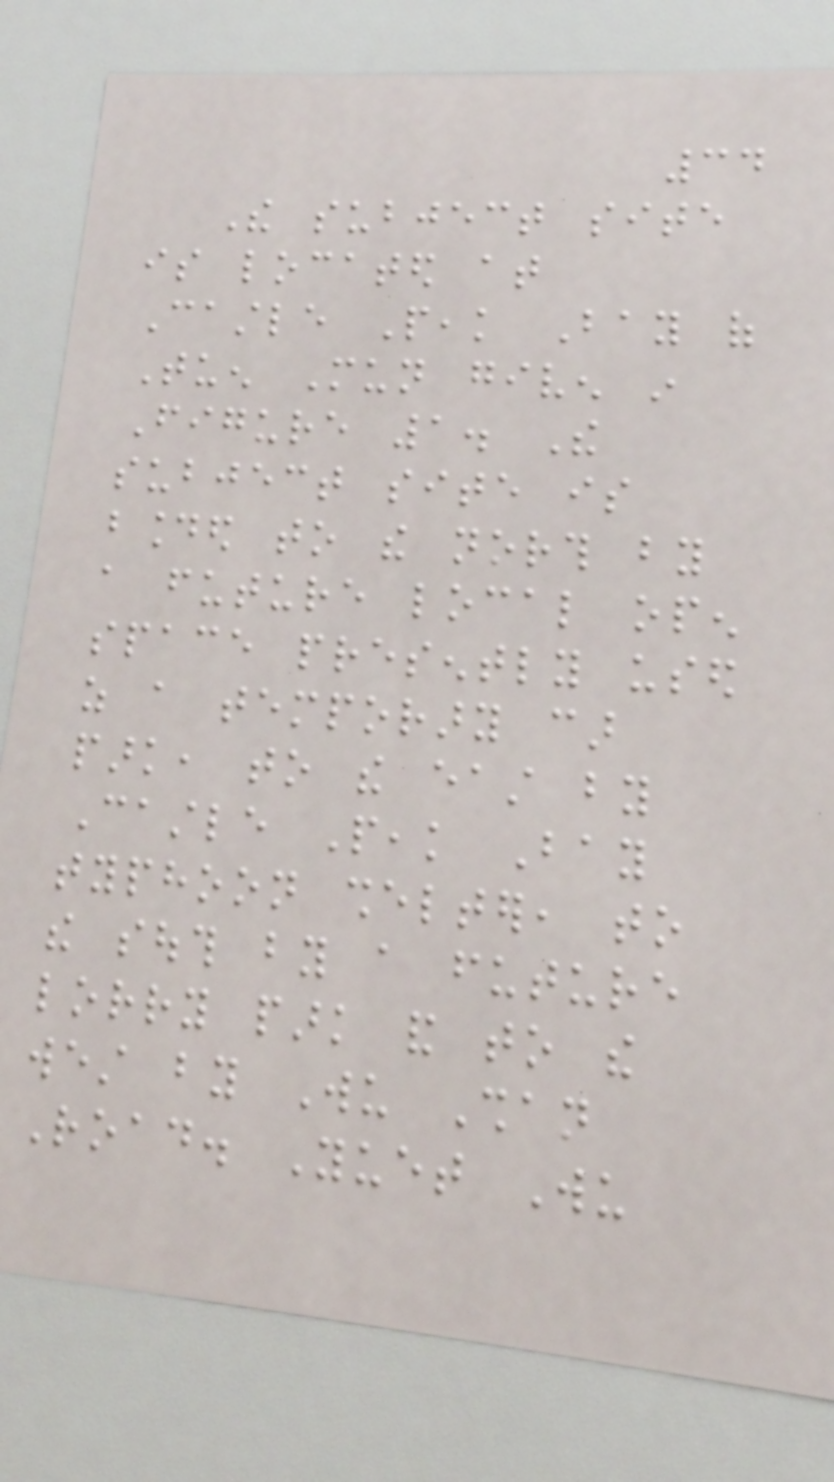34
The subject site
is located at
Castle Peak Bay of
Tuen Mun given in
Figure 1. The
subject site is
bounded to the north by
a future local open
space presently used
as a temporary car
park, to the east by
Castle Peak Bay
typhoon shelter, to
the south by a future
lorry park and to the
west by Wu Shan
Road. Yuet Wu
